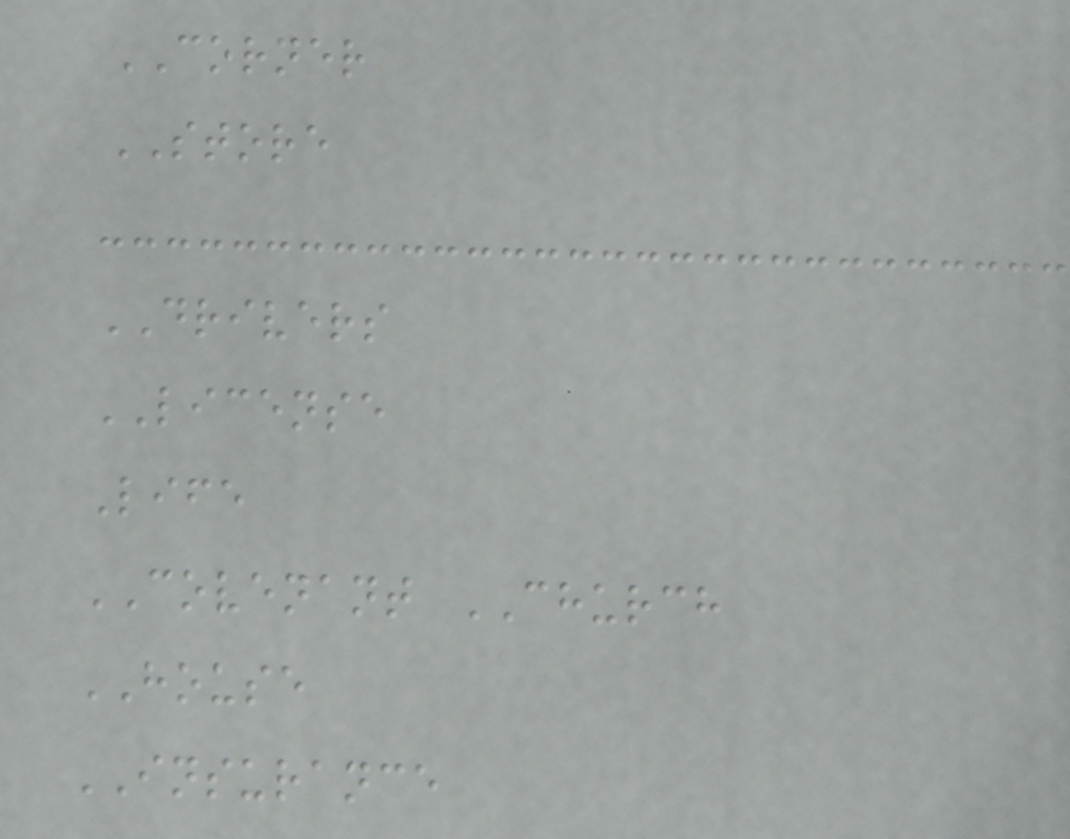CORNER
STORE
DRIVERS
LICENSE
Life
COVENANT CHURCH
HOUSE
INSURANCE
